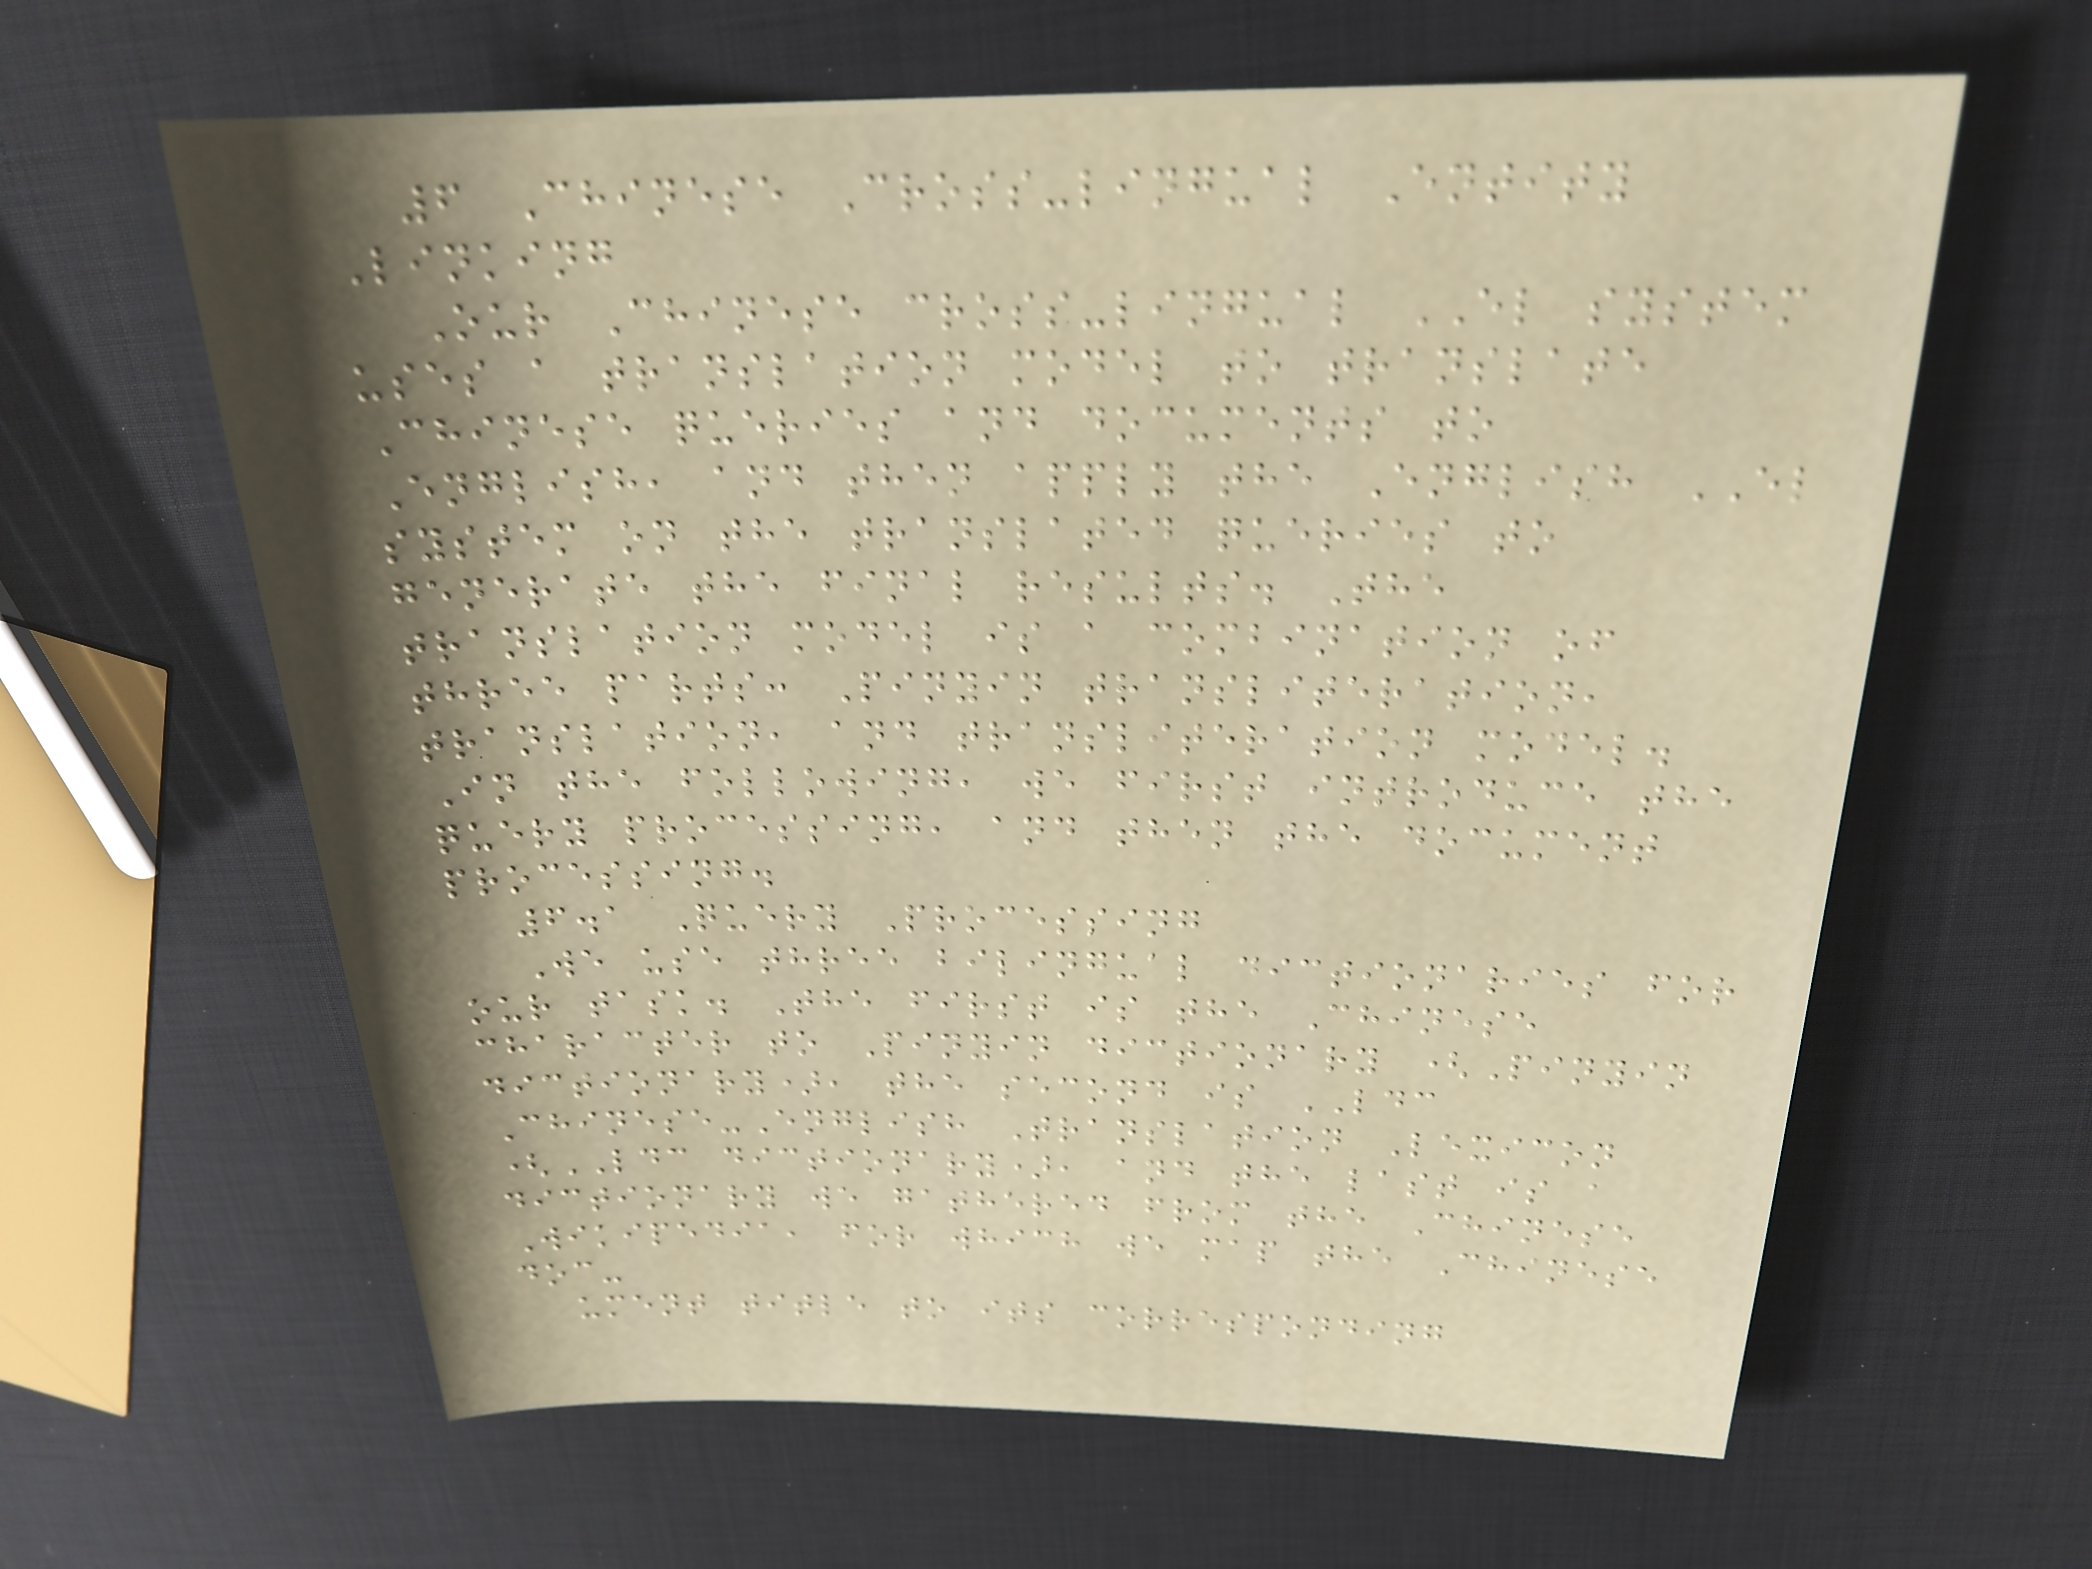6 Chinese Cross-lingual Entity
Linking
Our Chinese cross-lingual EL system
uses a translation model to translate
Chinese queries and documents to
English, and then apply the English EL
system on the translated queries to
generate the final results. The
translation model is a combination of
three parts: Pinyin transliteration,
translation, and transliteration model.
In the following, we first introduce the
query processing, and then the document
processing.
6.1 Query Processing
We use three bilingual dictionaries for
our task. The first is the Chinese
character to Pinyin dictionary (Pinyin
dictionary), the second is LDC
Chinese-English Translation Lexicon
(LDC dictionary), and the last is a
dictionary we gathered from the Chinese
Wikipedia, for which we map the Chinese
doc-
ument title to its corresponding
